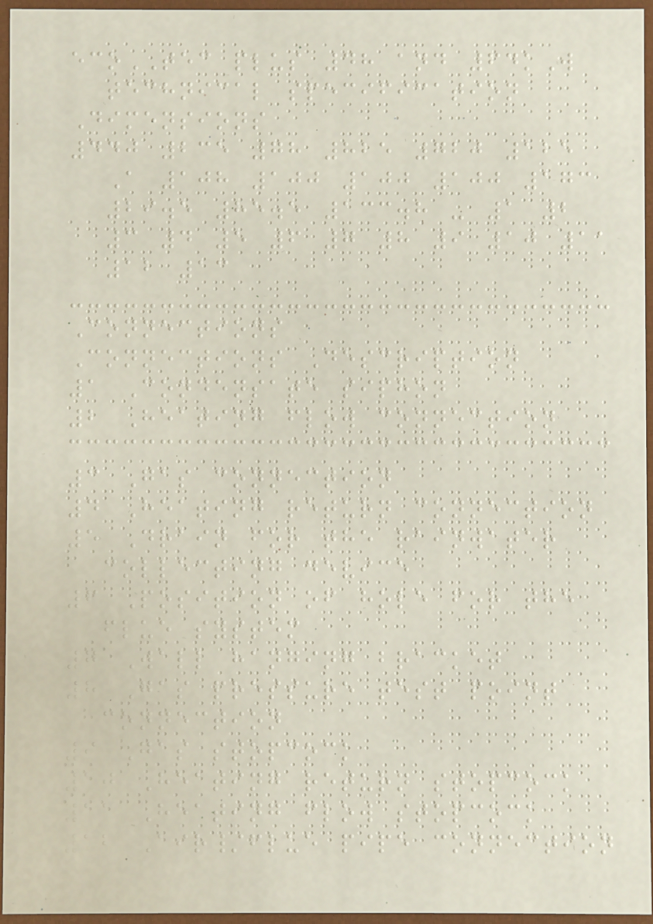ecoTEC plus 48 and 64kW
technical specification
Dimensions
440 235 78 825 720 125
A 108 100 100 100 173
29.5 85.5 133.8 - 1 2
3 4 5 6 7 8 9 10 11
12 13
Connections
Connections Description
1 Condensate siphon
2 Heating flow connection
3 Gas connection
4 Heating return connection
5 Drain for the rainwater
collecting device
6 Position of hole for the
flue system
7 Wall hanging bracket
8 Gas pressure test point
connection
9 Gas stopcock
10 Heating return stopcock
11 Heating flow stopcock
12 Air/flue pipe connection
